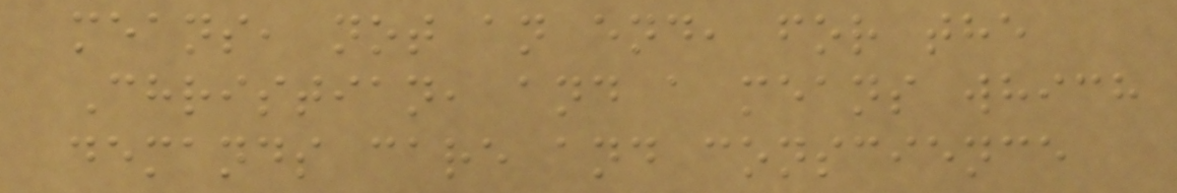means, not an end, for the
Christian, and a means which
demands care and conscience
